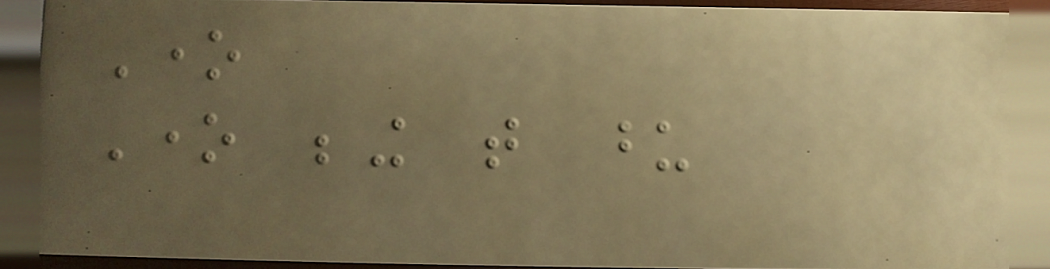One
One being that upon
